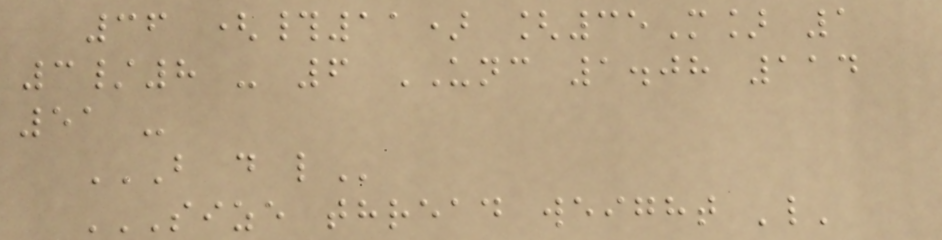36 (#11) [35M] 1
3/8 - 6 UNC 1.08 114
51 -
B D L
SIZE THREAD WEIGHT 'L'
